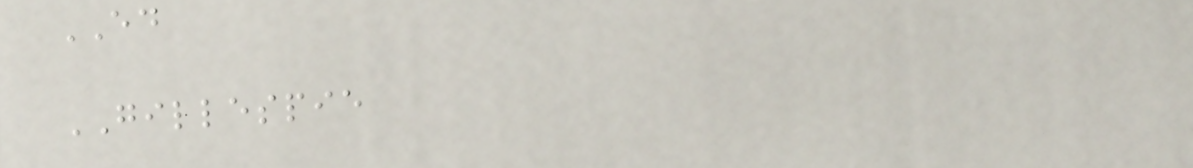ED
GILLESPIE
